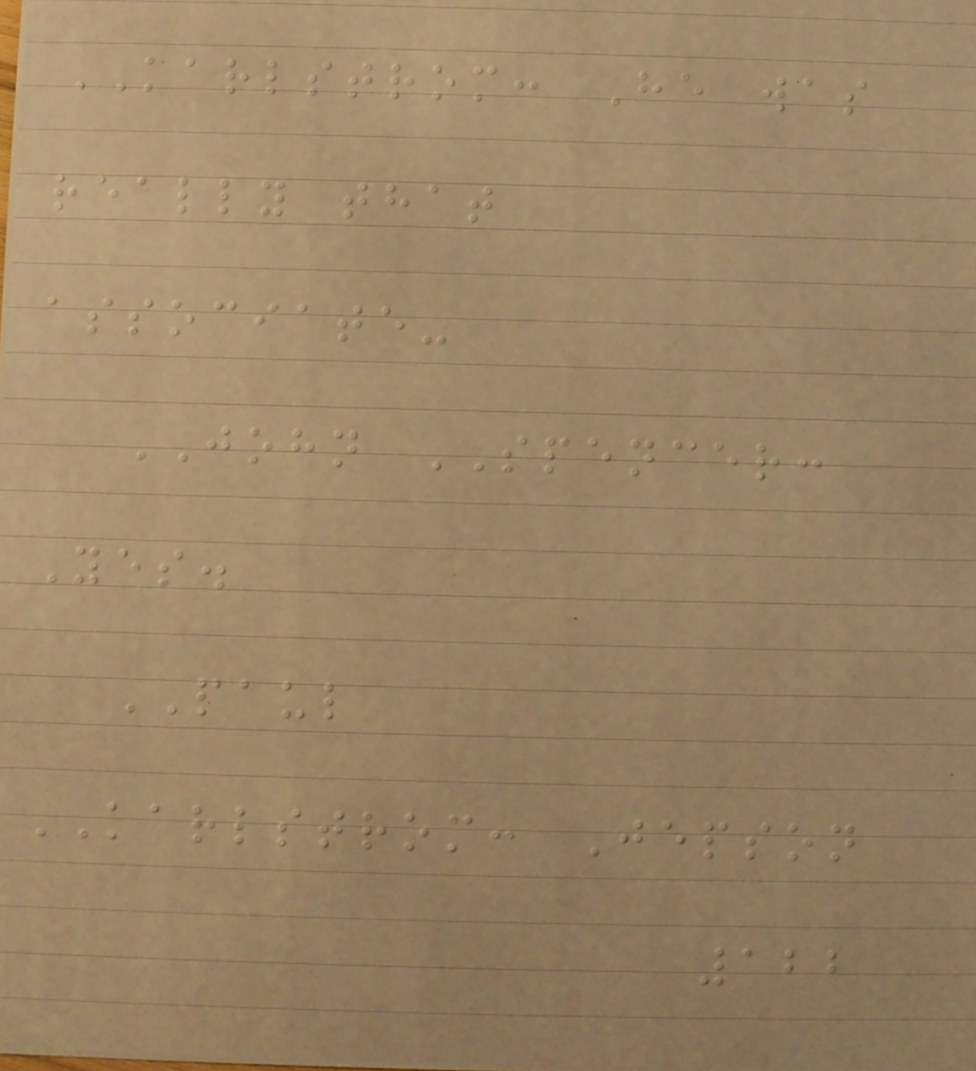KARLSTROM: He was
really that
associate-
JOHN SPENCER:
Yes.
PAUL
KARLSTROM: Jepson
122
